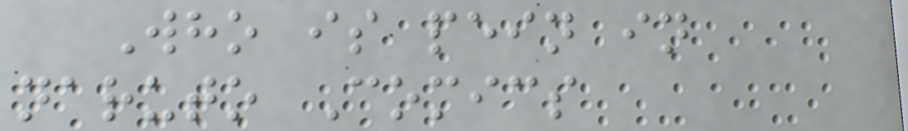Who is pein in
naruto Comics
